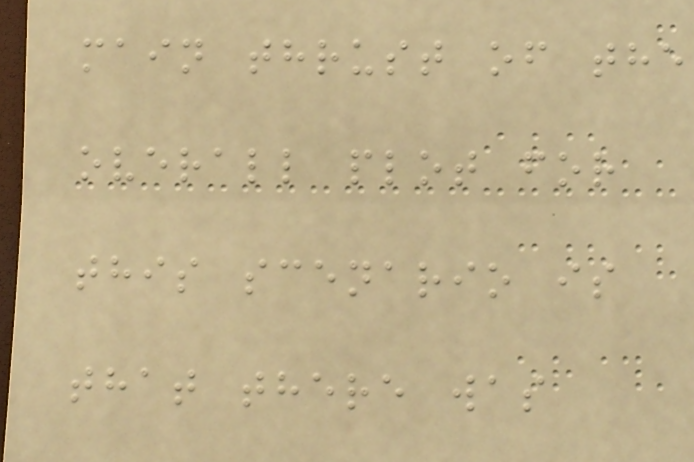main thrust of the
overall plot for
this scenario is
that there was
